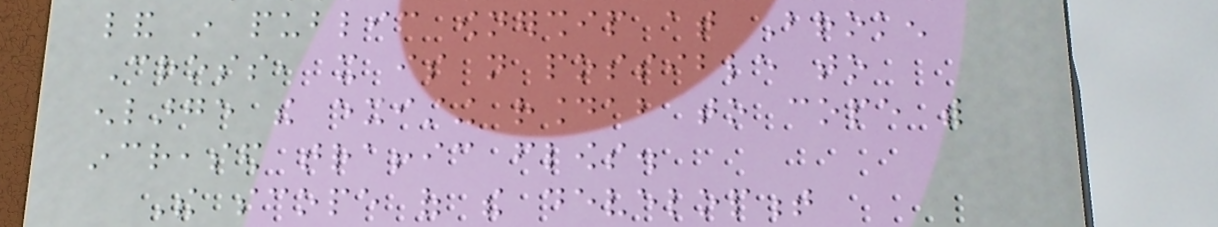land in public ownership at Broken
Cross, it is not possible to
enlarge the existing roundabout to cope with
increased traffic flows.
The scope of the development
